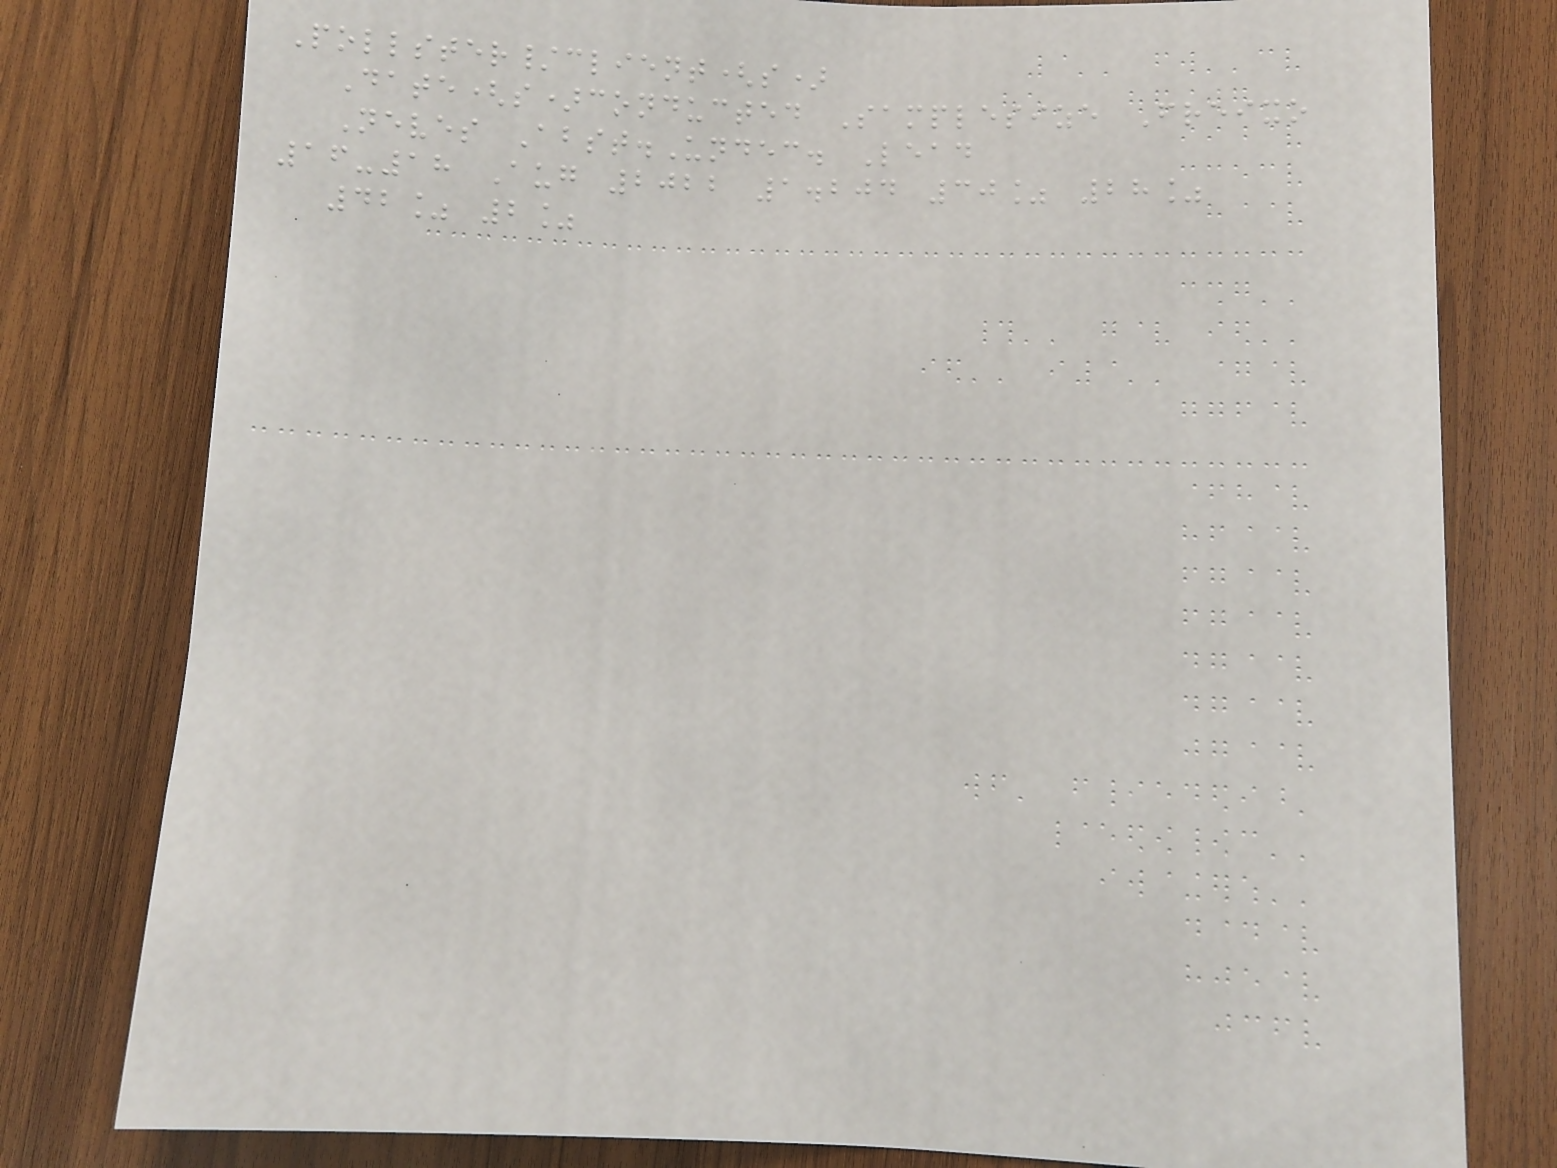Pollster/client(s)
Date(s)conducted Samplesize Freixo
Neves Abst.Undec. Lead
16-18 Aug 2022 1.204 30% 28%
42% 2%
